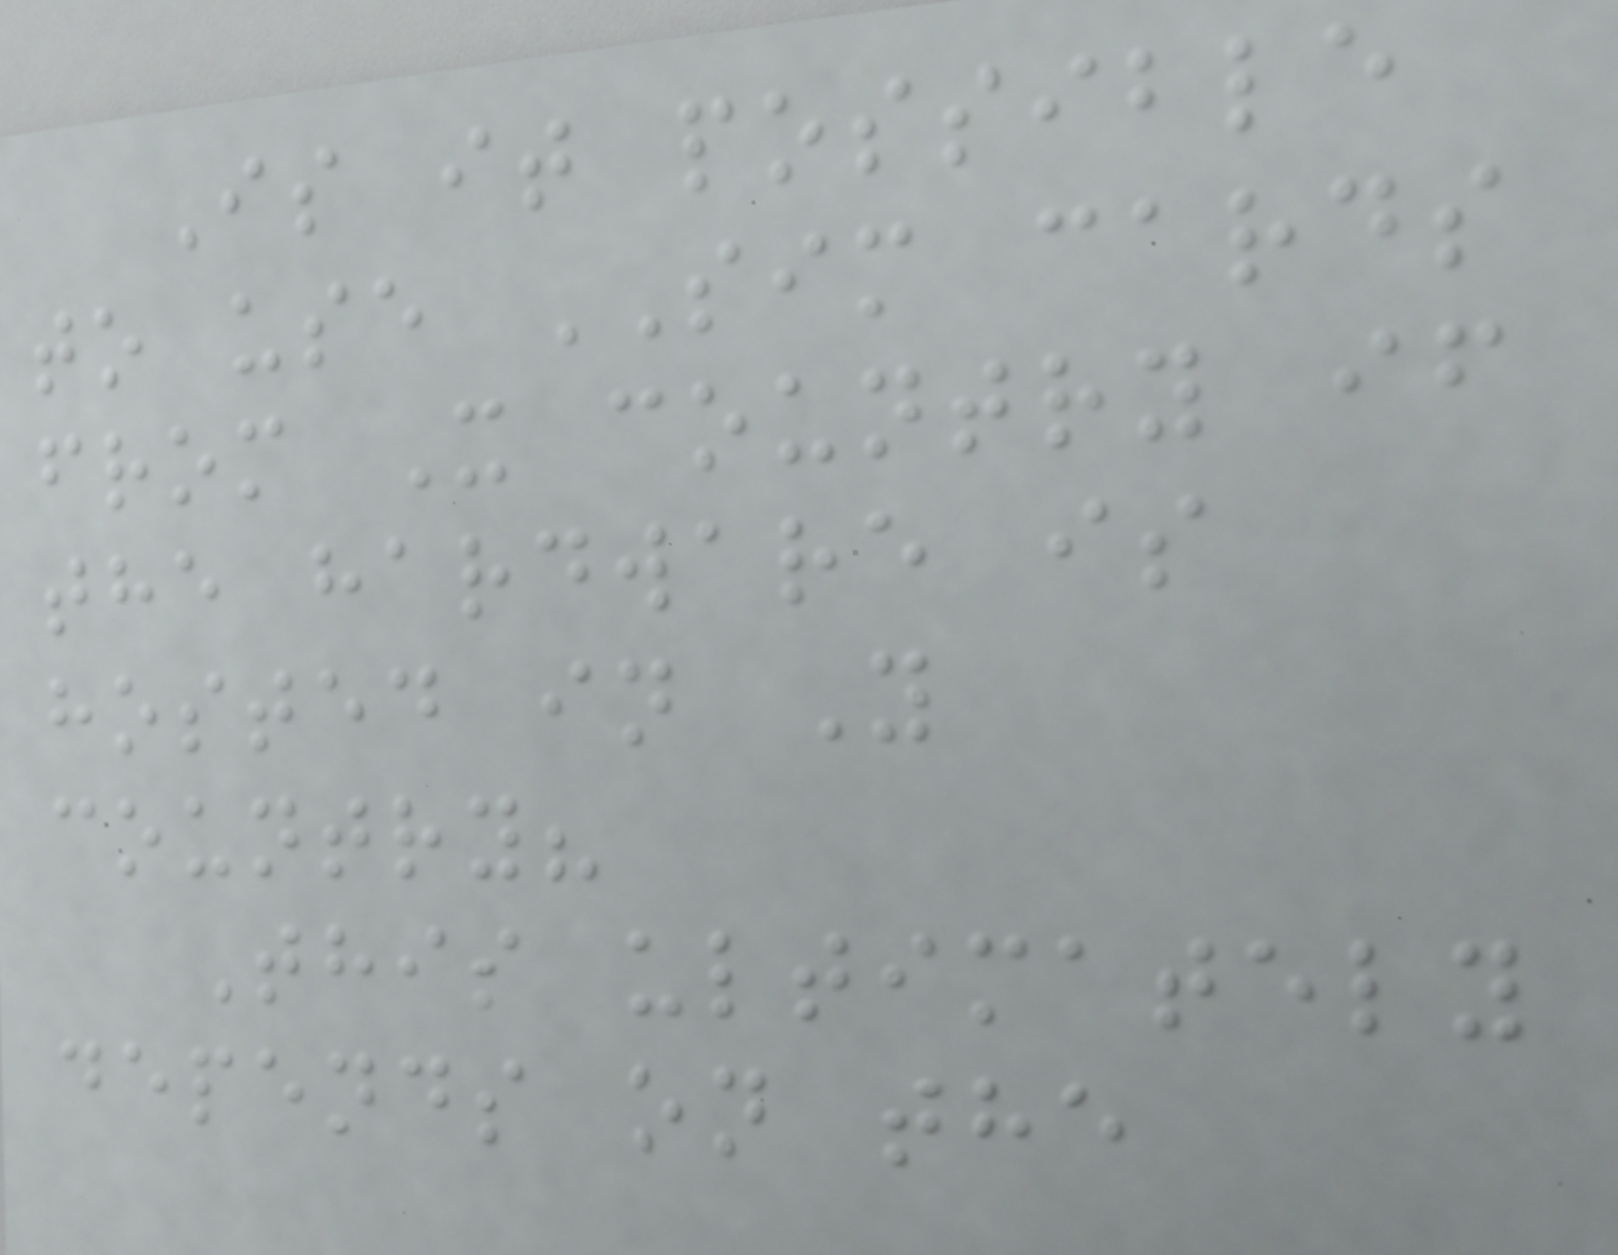Is it possible
to use SIM cards
from X country if
the hardware is
hosted in Y
country?
This ultimately
depends on the
